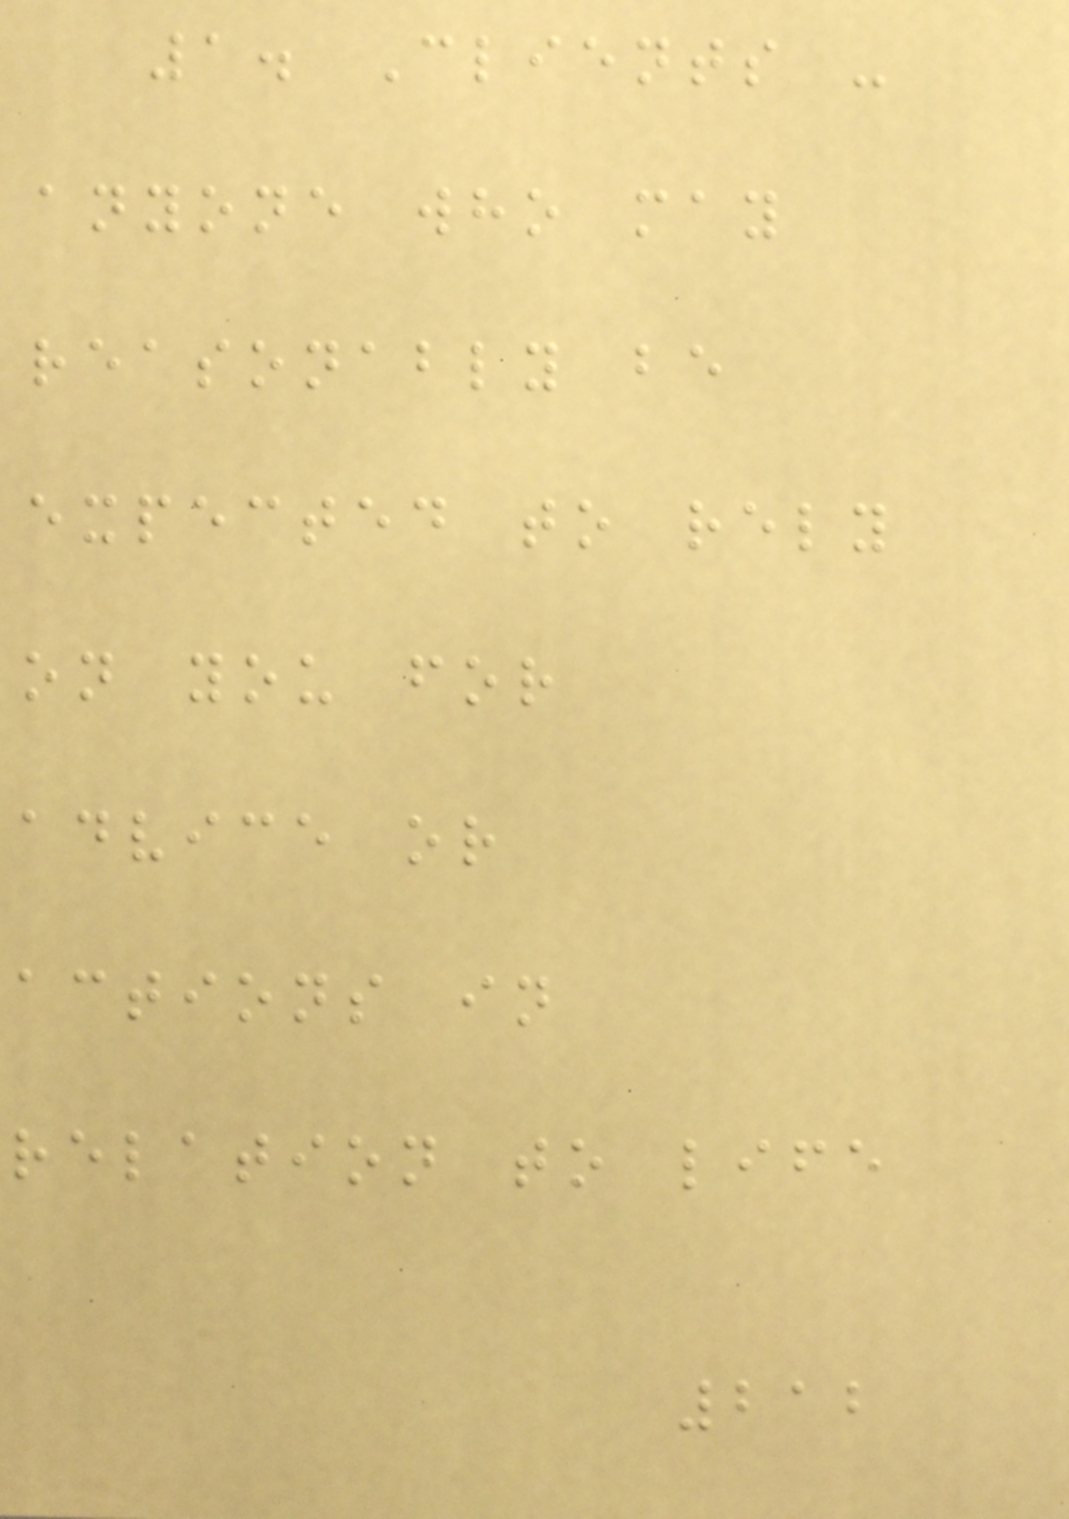1. Clients -
anyone who may
reasonably be
expected to rely
on you for
advice or
actions in
relation to life
212
